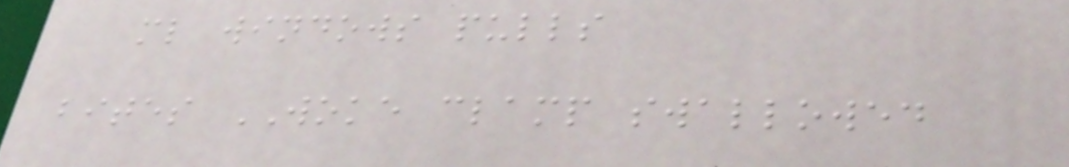ml windows pulls
bites WOKE clamp swallowed
